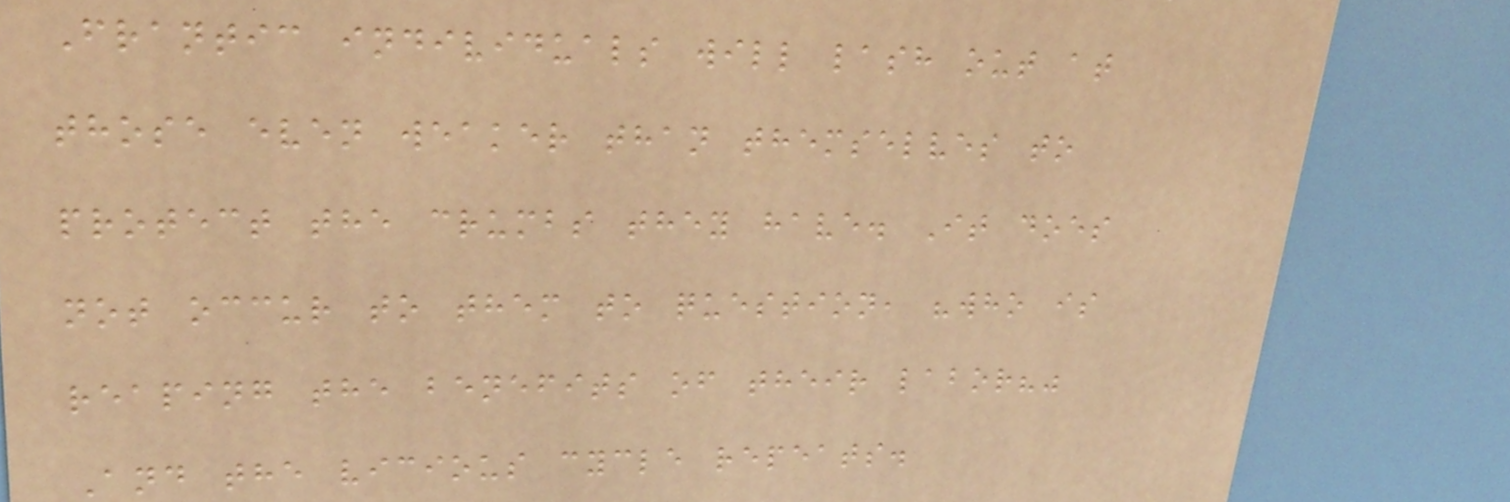Frantic individuals will lash out at
those even weaker than themselves to
protect the crumbs they have. It does
not occur to them to question, "who is
reaping the benefits of their labor?"
And the vicious cycle repeats.
